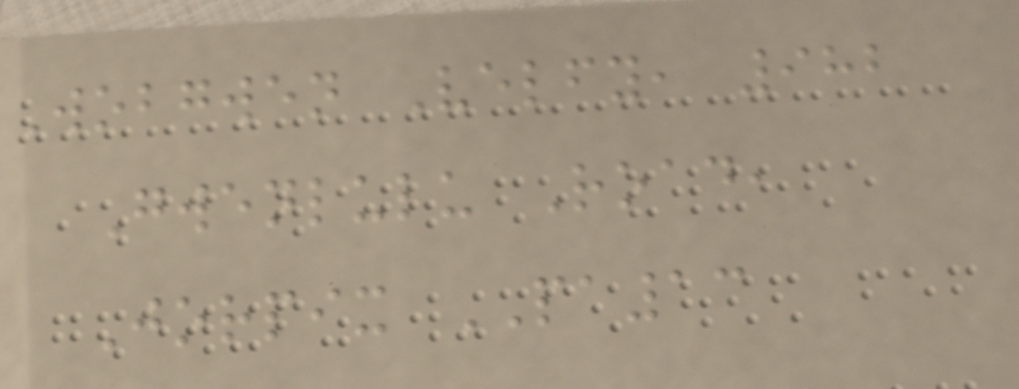Wobgwen Velfy, 982
Gwenlulu Road,
Jorpix PA13
